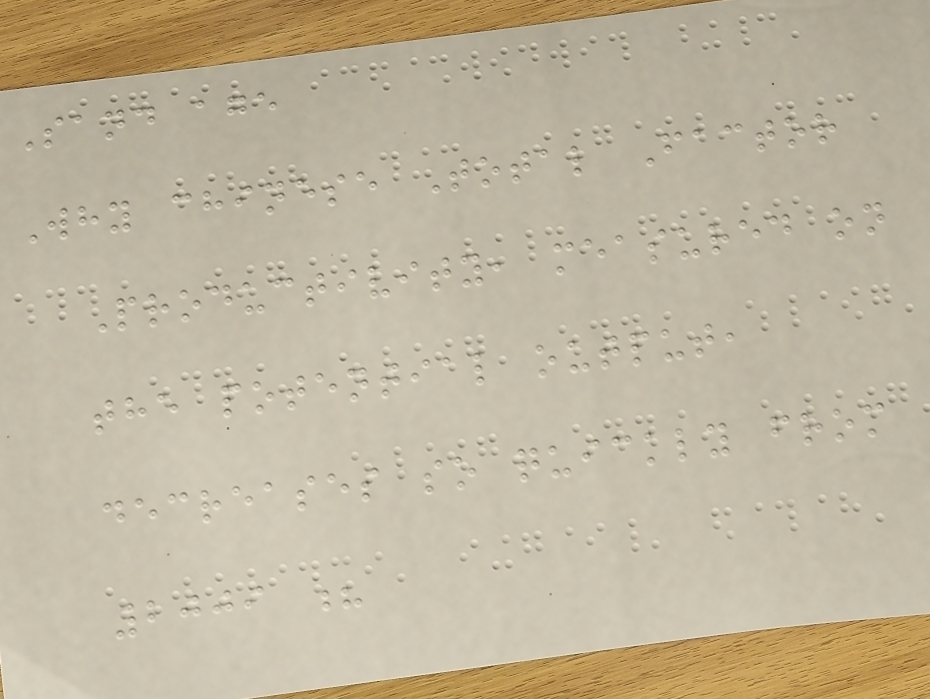Sand age
Why chinese Total Factor
Productivity, measured on
the potential output,
decreases so quickly from
2009 ?
